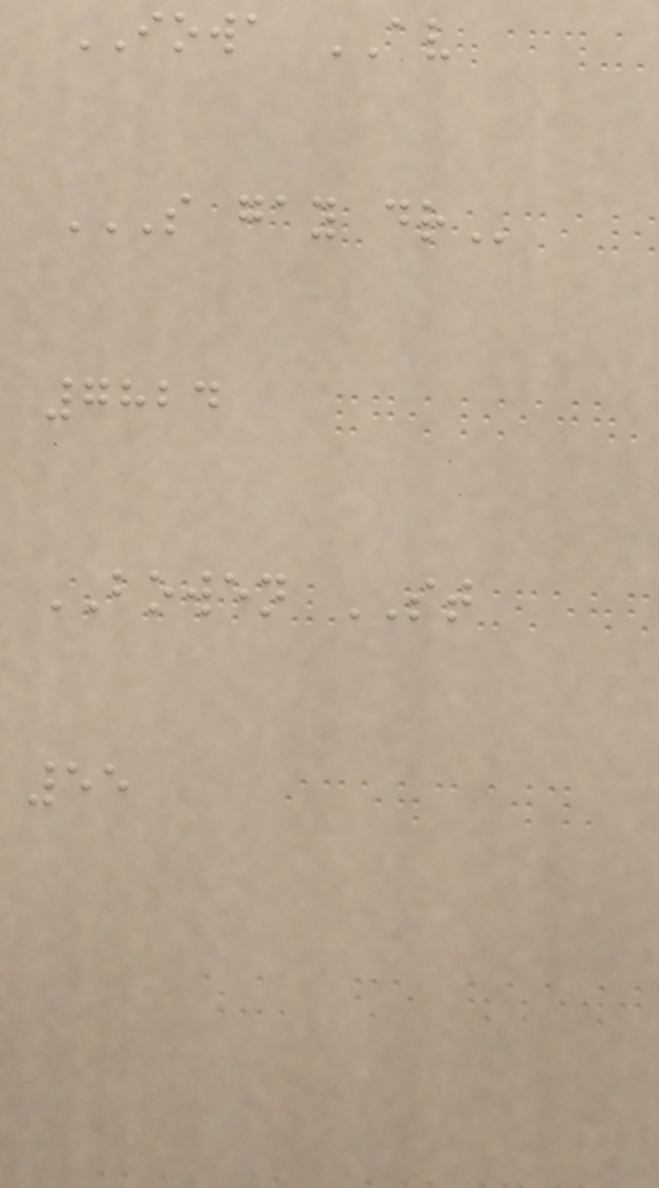IOWA AV
S GAY DR
7824
BOWEN ST
55
